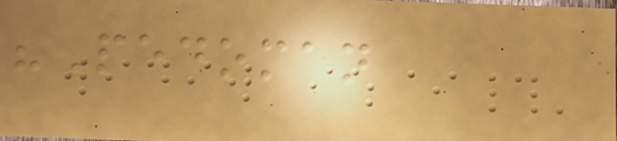"Pedoman
